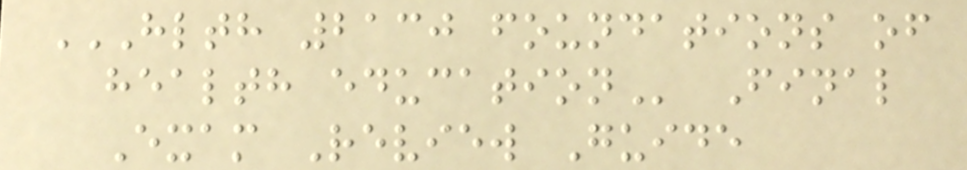HLTH 2130 FOUNDATIONS OF
HEALTH EDUCATION Final
Exam Review Guide
